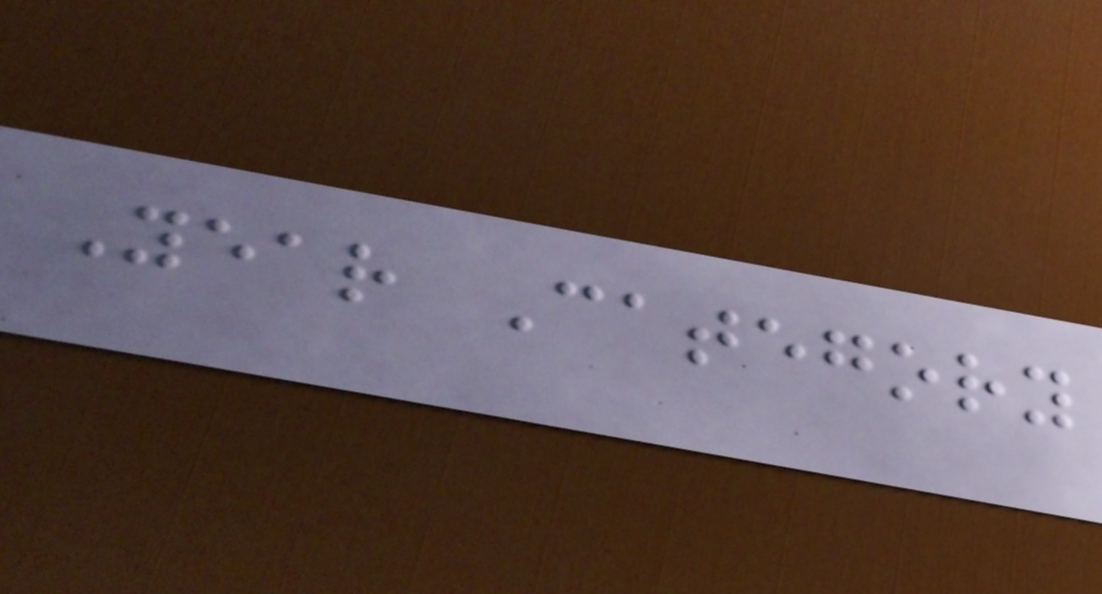Year Category
